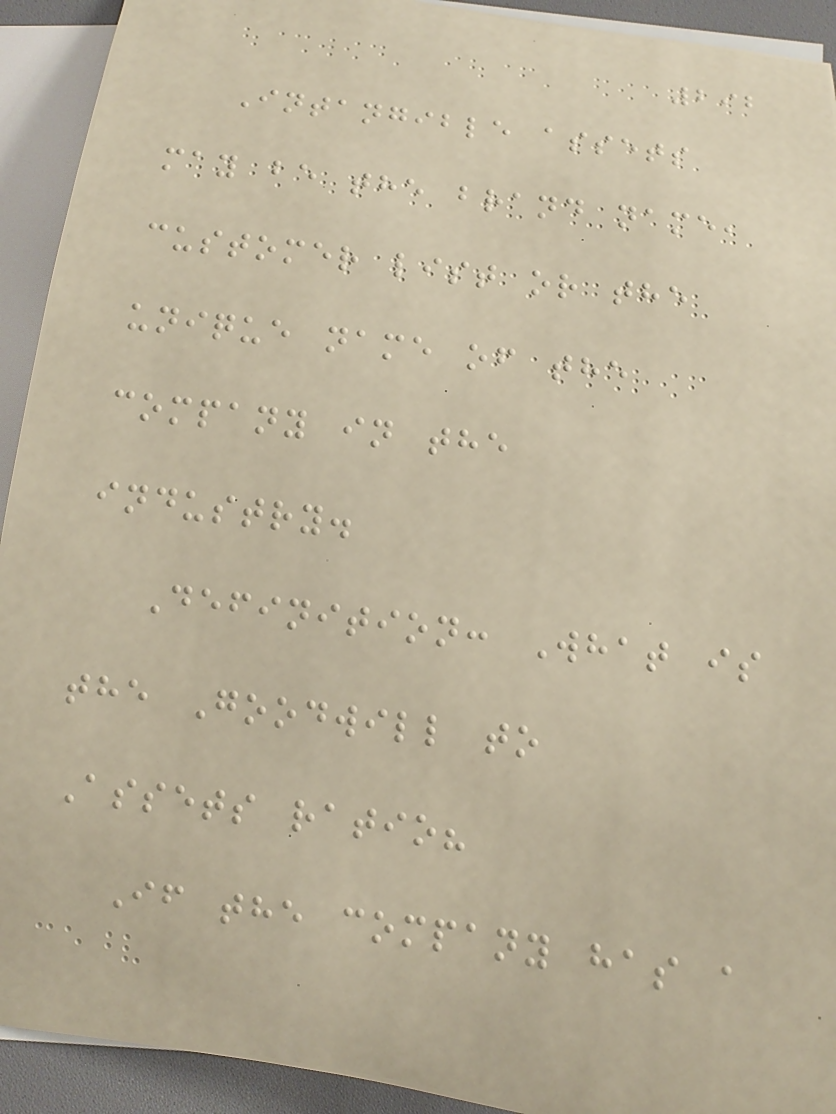292
Intangible assets
may be the brand name,
customer list or the
unique name of the
company in the
industry.
Definition: What is
the Goodwill to
Assets ratio?
If the company has a
